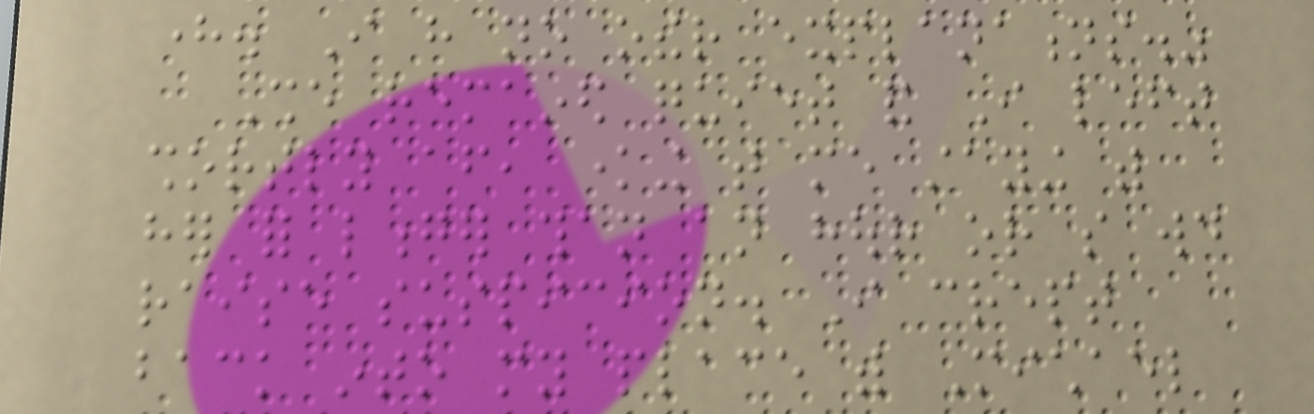here. I have no other explanations."
She remained quiet and I left
shortly after, knowing that me staying with
her for longer than an hour or so would
raise suspicion. I crept
back into my place with Michael
